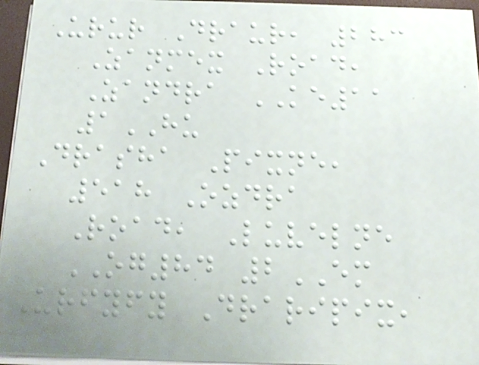Urur Draur, 283
Zanmex Road,
Zandra KE11
1HU
Drasha Pixne,
518 Ozdra
Road, Luvelne
OG84 2EM
Urfyfy Draripix,
